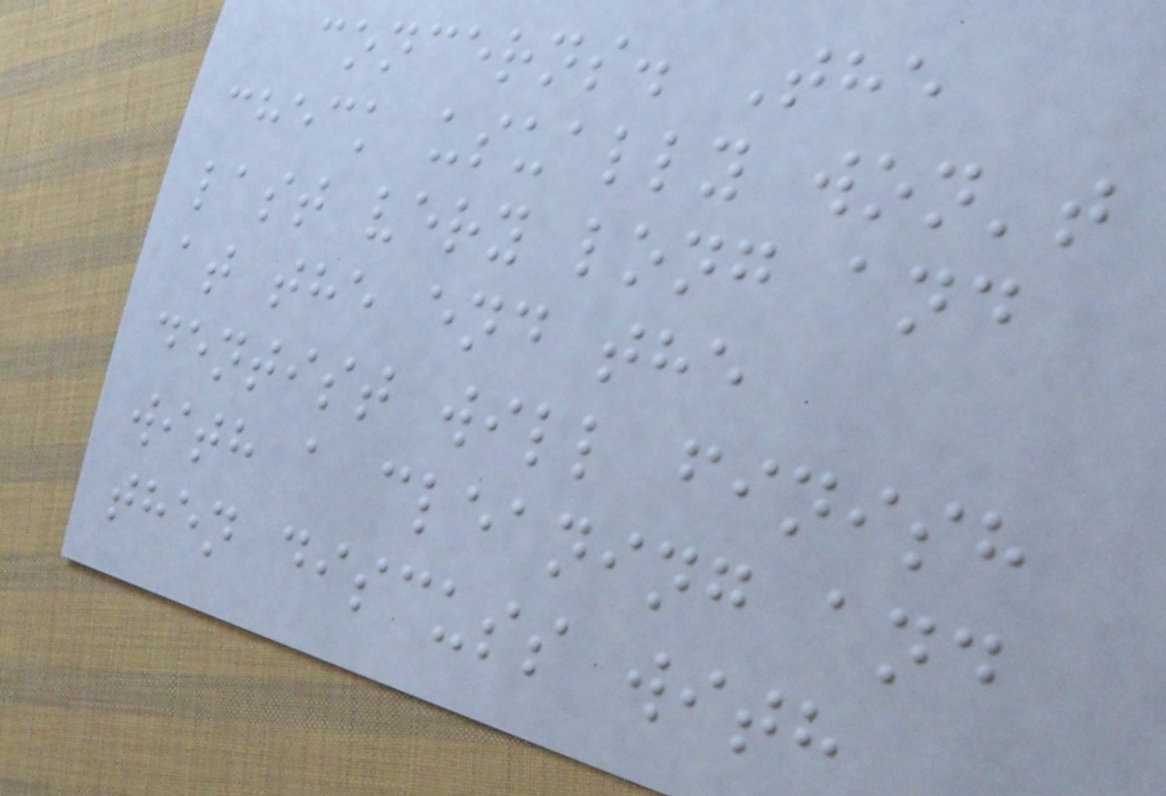concerns. The
check usually won't
last very long and
at the end the
dentist will finish
with a cleaning and
then discuss with
